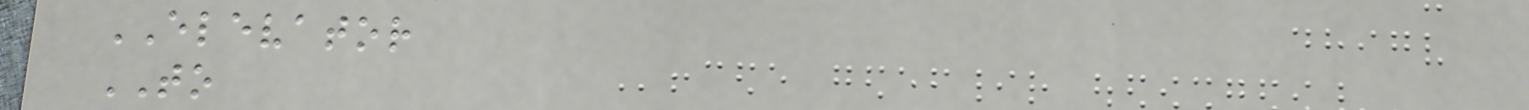ELEVATOR
TO
